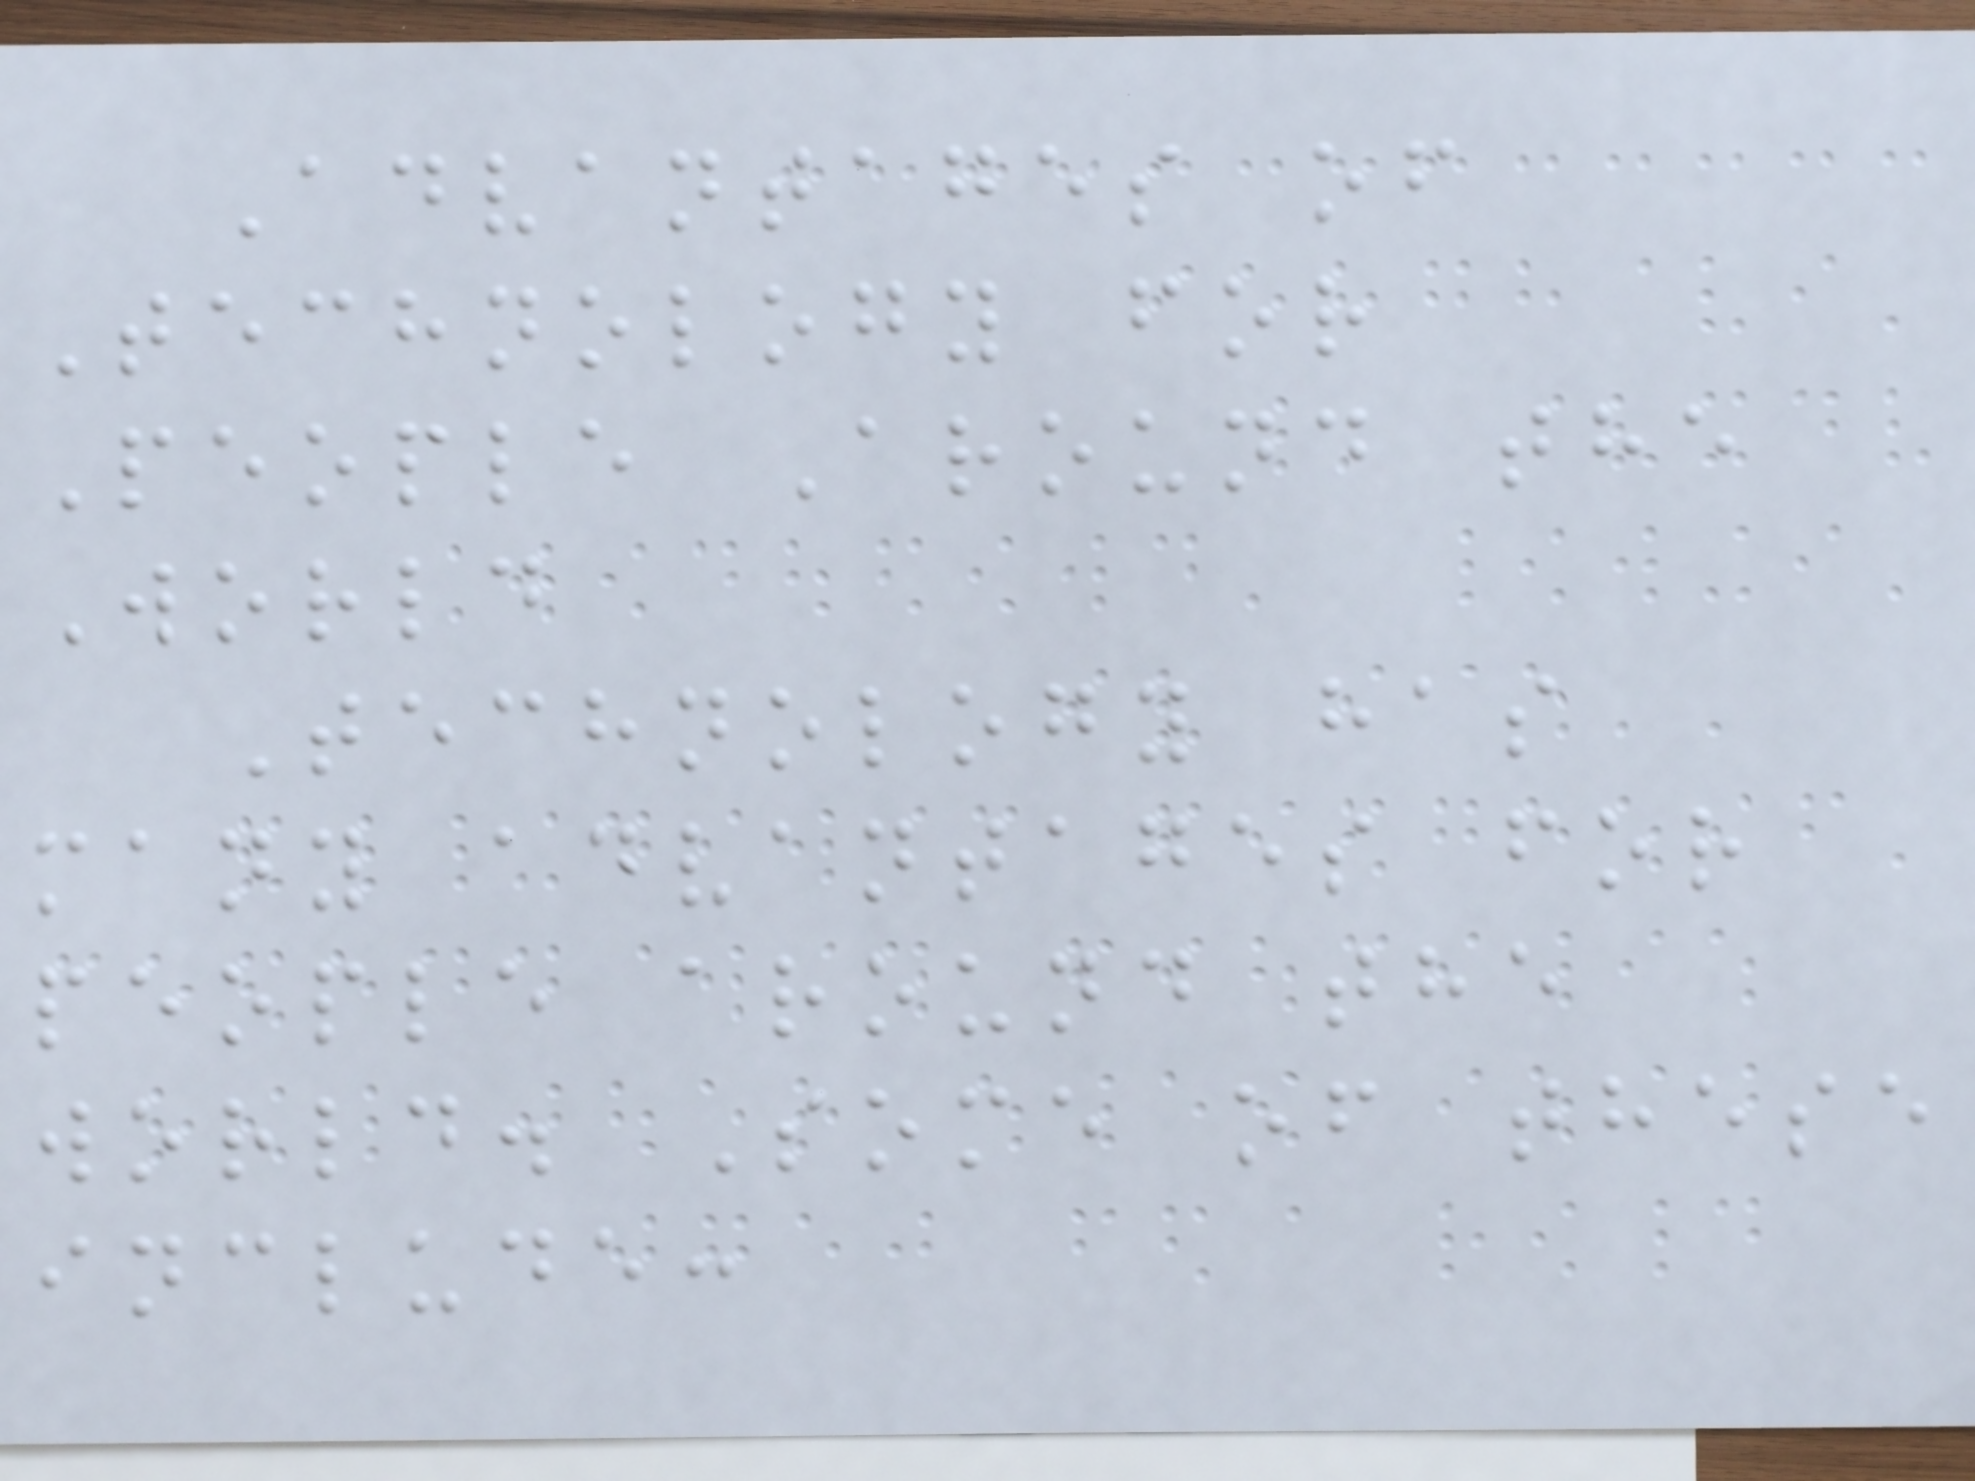Advantages of
Technology for
People Around the
World
Technology has
many advantages for
people around the
world. Some of these
include:
